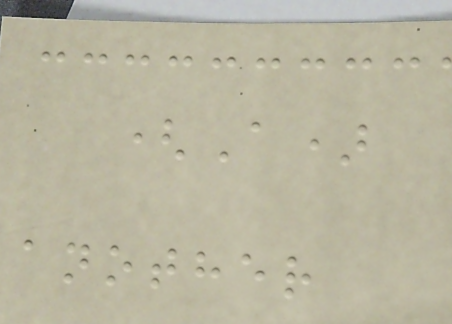(A)
another
